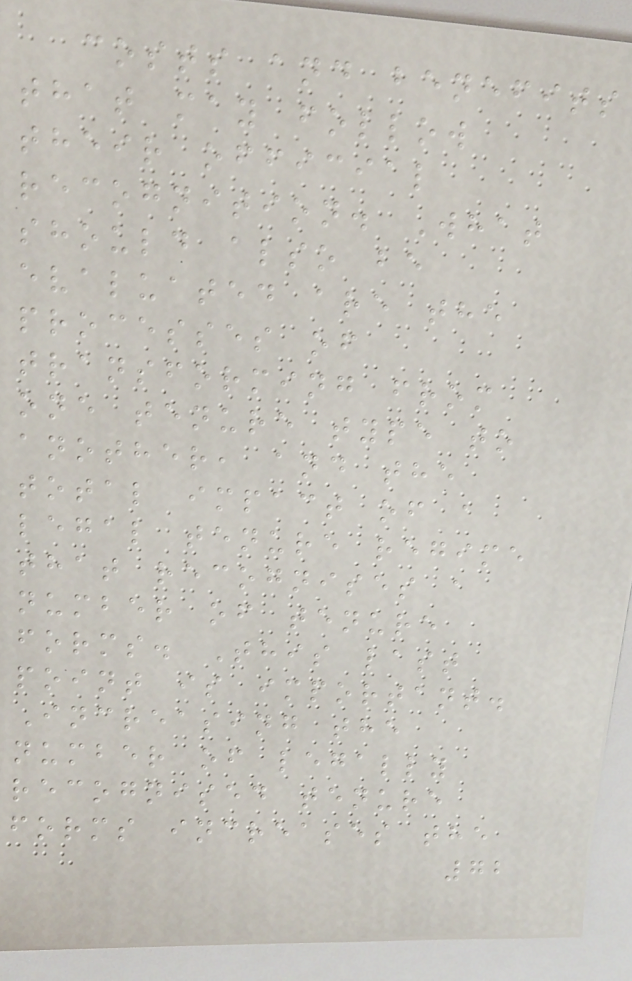costs and benefits
that may follow
their official
recognition. What
should also be
evaluated are the
processes of
transforming from
one tenure type to
another, and the
total impact of a
legal tenure regime
that recognises a
number of tenure
forms. This last
point is important.
Increasing the
number of legally
recognised tenure
forms increases the
72
